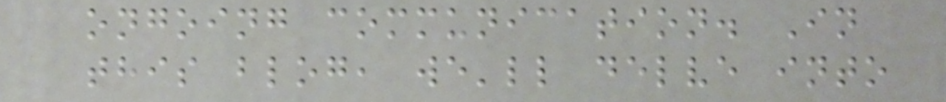ongoing communication. In
this blog, we'll delve into
